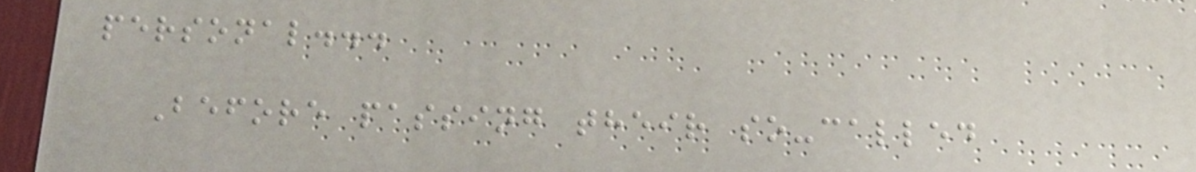personal...
Before passing their so-called
